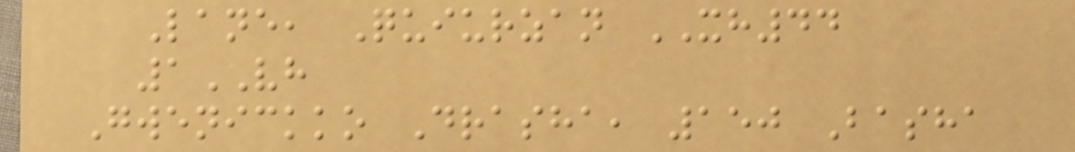Lane, Quiurzan XH44
1VH
Gwenickko Drasha, 150 Basha
